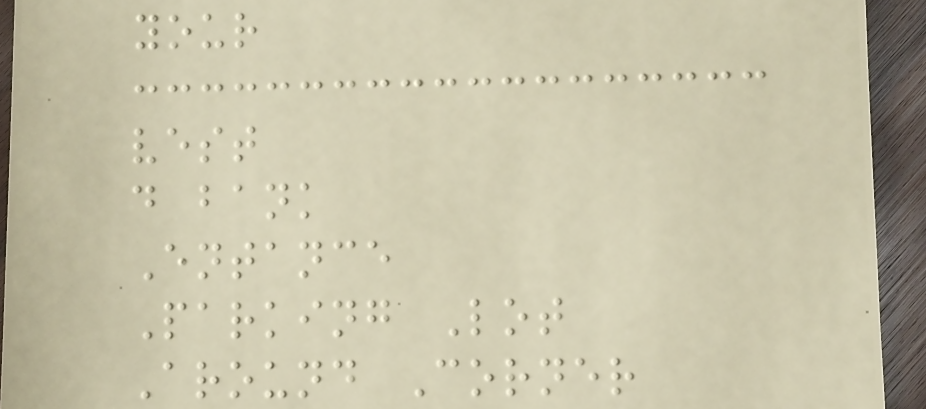your
vest
d bank
Entance
Parking Lot
Around Corner
